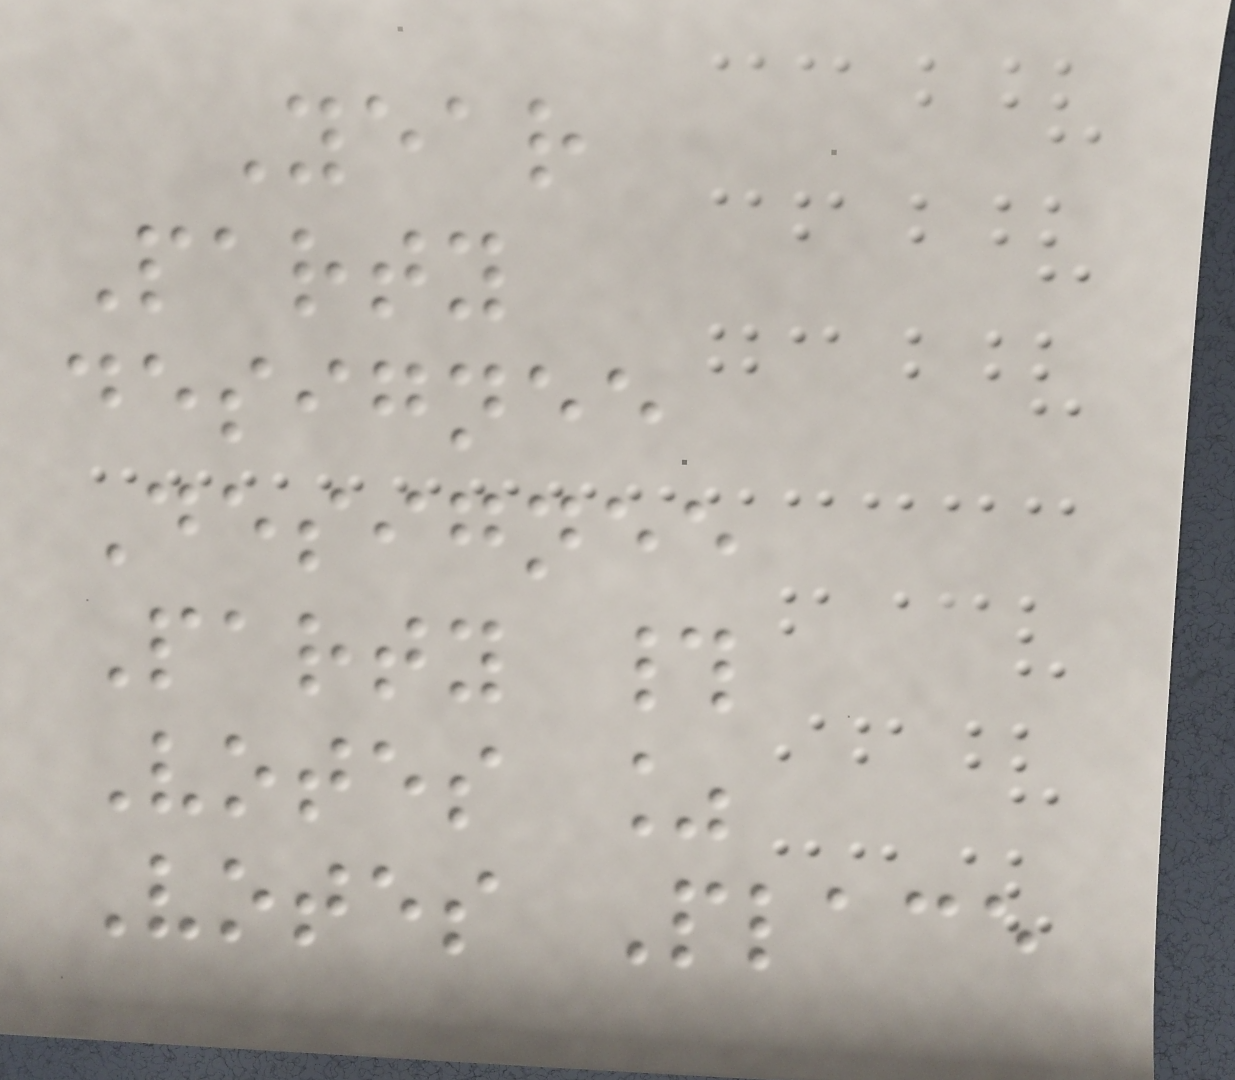Year
Party
designee
Designee
Party #
Votes %
Votes Place
